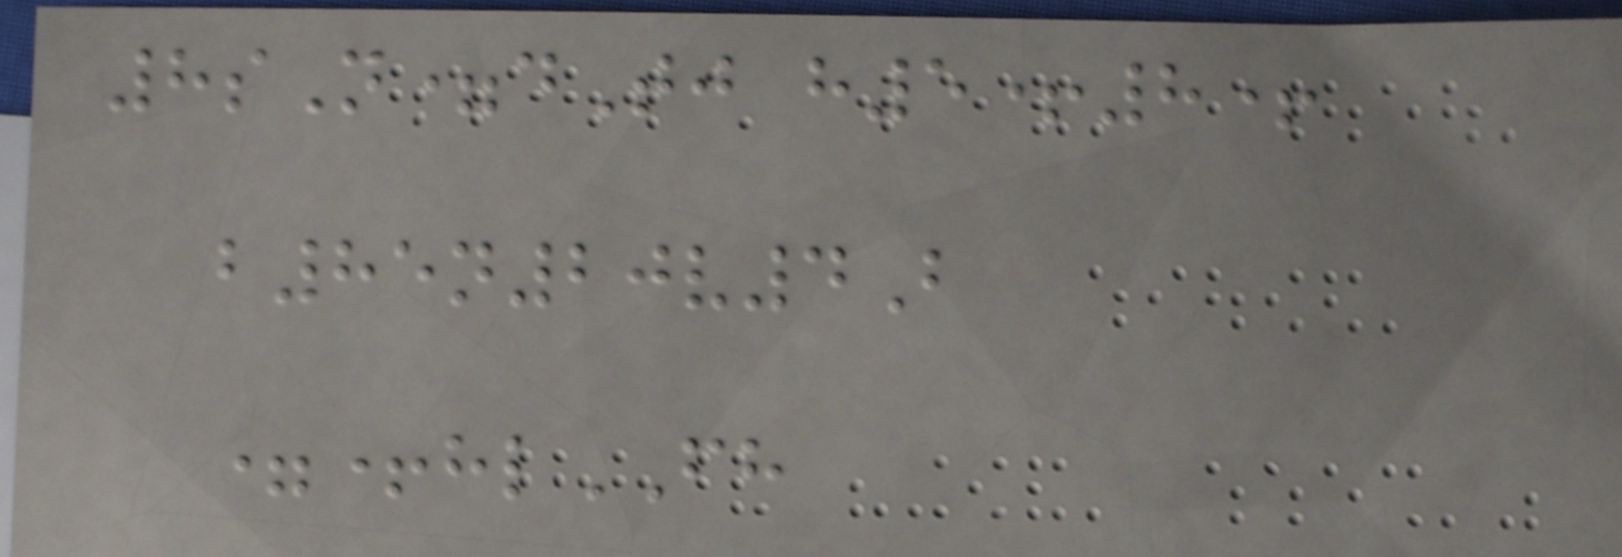8sN=dTj h5+8+
b85n20v4B
=+hlFH
